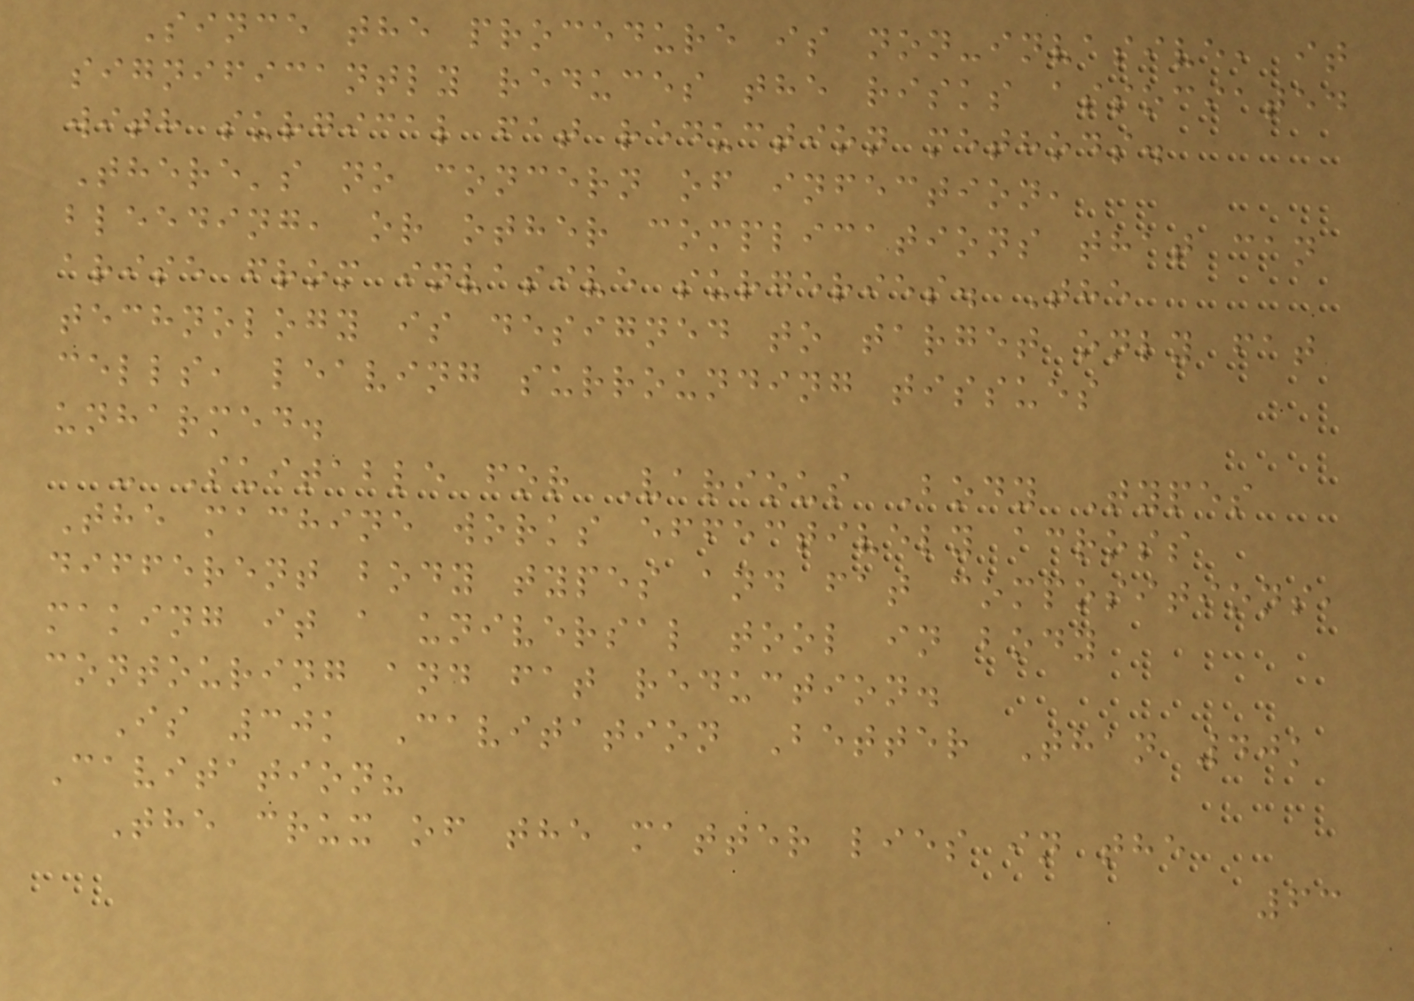Since the procedure is non-invasive, it
significantly reduces the risks associated
with surgical fat reduction methods.
There's no concern of infection,
bleeding, or other complications that can
arise from invasive surgeries. The
technology is designed to target only fat
cells, leaving surrounding tissues
unharmed.
- Suitable for Various Body Types
The machine works effectively across
different body types and fat compositions,
making it a universal tool in body
contouring and fat reduction.
Is 30k Cavitation Better Than 40k
Cavitation?
The crux of the matter lies in the
63
